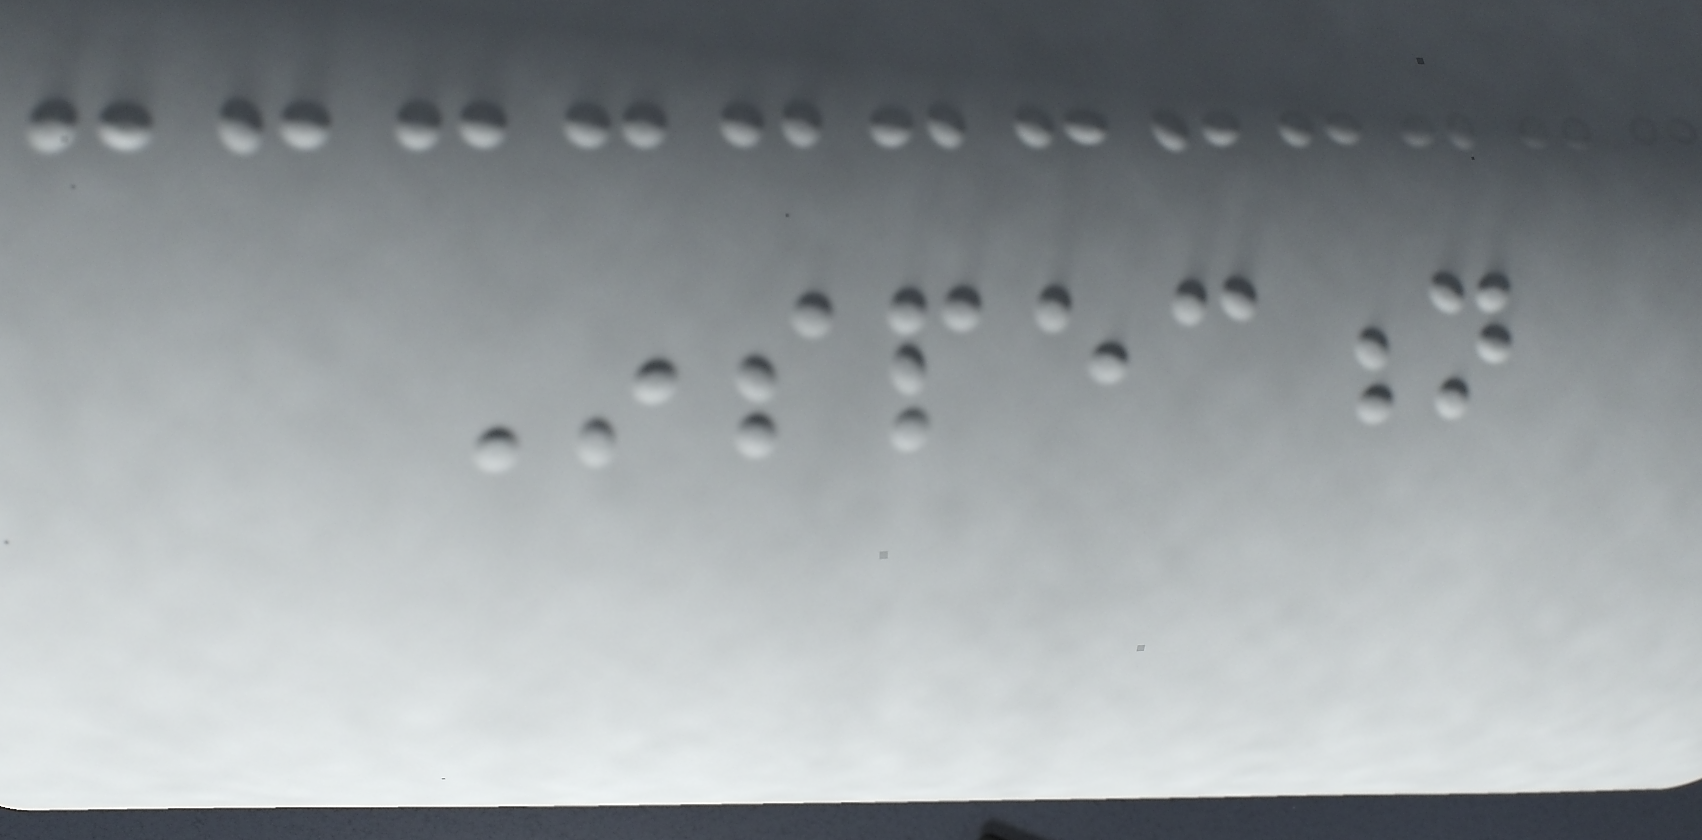Inspection
